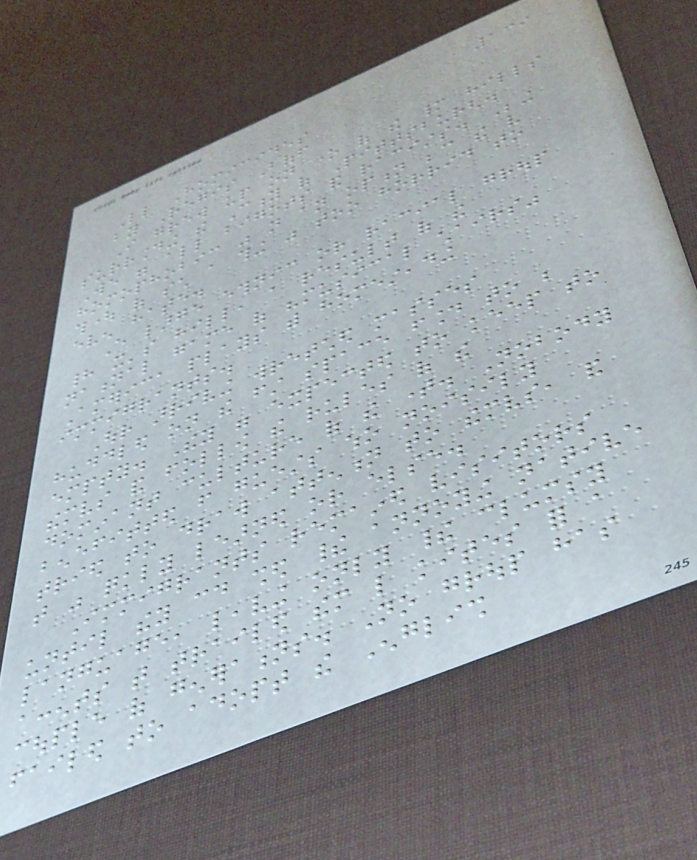139
Little Homicides
by Regis Boff
I grew up on one of the many hills
surrounding the City of Pittsburgh.
We were all bigots and racists. Being
homophobic was not an option because the very
thought of such a thing was too horrid to
even hate.
Every large ethnic or racial group
had it's hill, a result of the
national game of "musical chairs"
America plays with homesteading
immigrants.
Our arriving wretched masses
huddled on the first space found to be
empty. They were expected to keep to
themselves and follow the rules of the
dominant culture of the time. Nobody
benefitted from guests who noisily
tried to draw attention to themselves, and
that was quickly learned or else.
Immigrants remained visitors
until they could shed their annoying native
language, leaving only their clumsy
accents that trailed them like kites for a
couple of generations. No group has
failed to adopt the English
